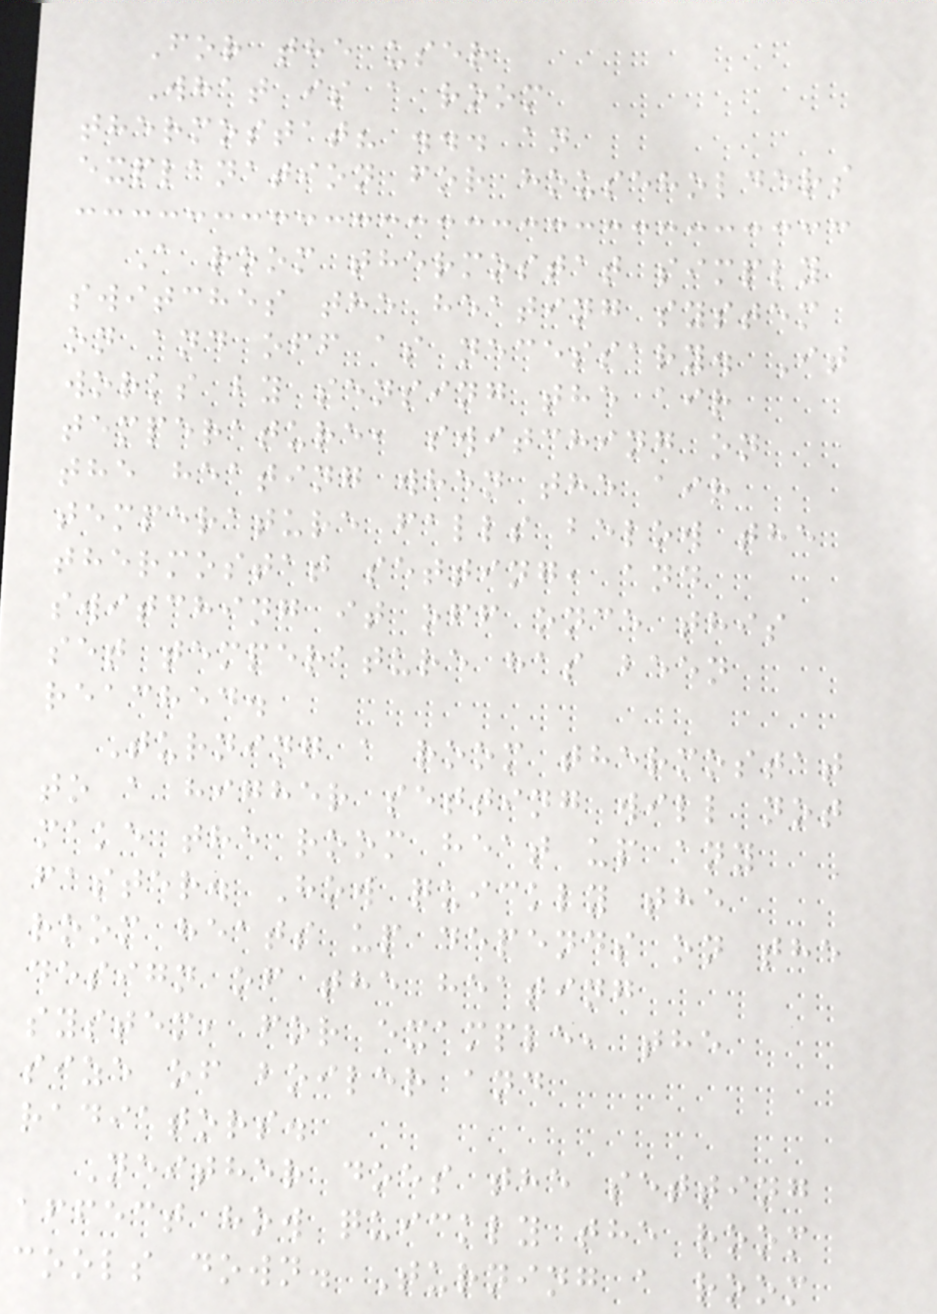For the user
What is a room
thermostat? ... an
explanation for householders
A room thermostat simply
switches the heating system
on and off as necessary. It
works by sensing the air
temperature, switching on
the heating when the air
temperature falls below the
thermostat setting, and
switching it off once this
set temperature has been
reached.
Turning a room thermostat
to a higher setting will not
make the room heat up any
faster. How quickly the
room heats up depends on the
design of the heating
system, for example, the
size of boiler and
radiators.
Neither does the setting
affect how quickly the room
cools down. Turning a room
